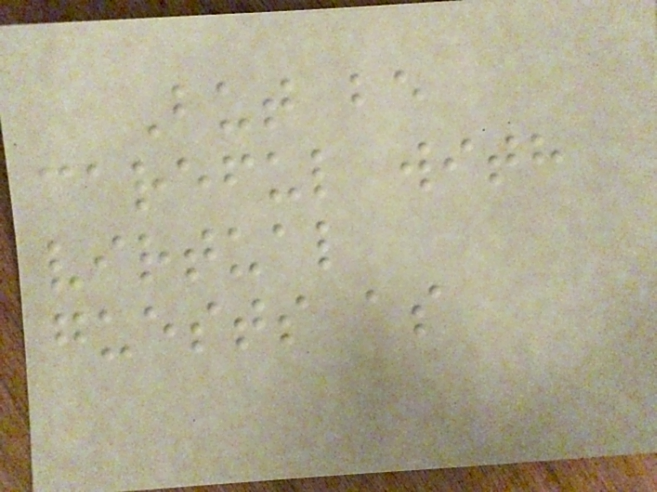But be
careful with
virtual
guests as
